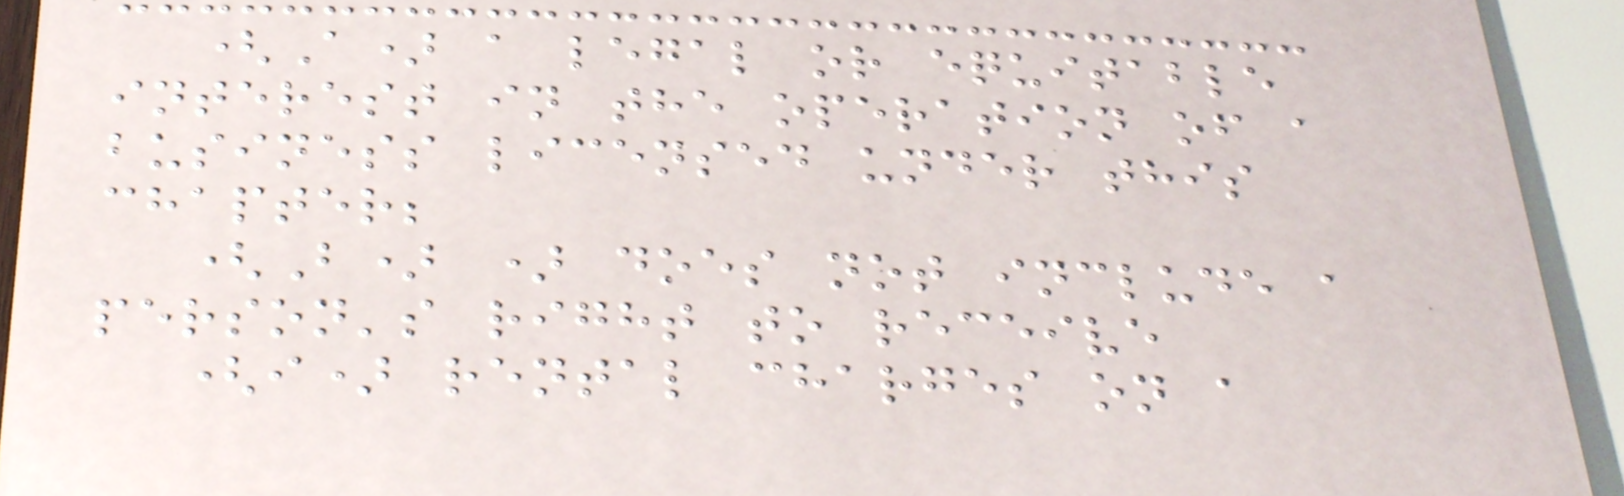(A) a legal or equitable
interest in the operation of a
business licensed under this
chapter;
(B) ) does not include a
person's right to receive
(i) rental charges on a
